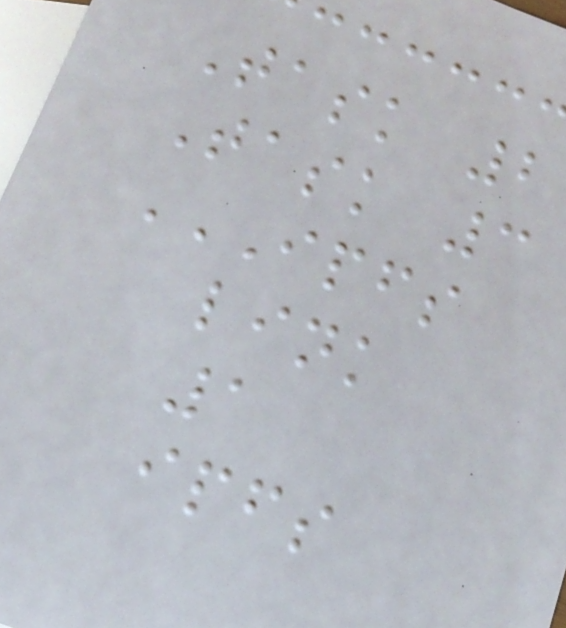Task 2
Task 3
IPFS
LINK
1
IPFS
